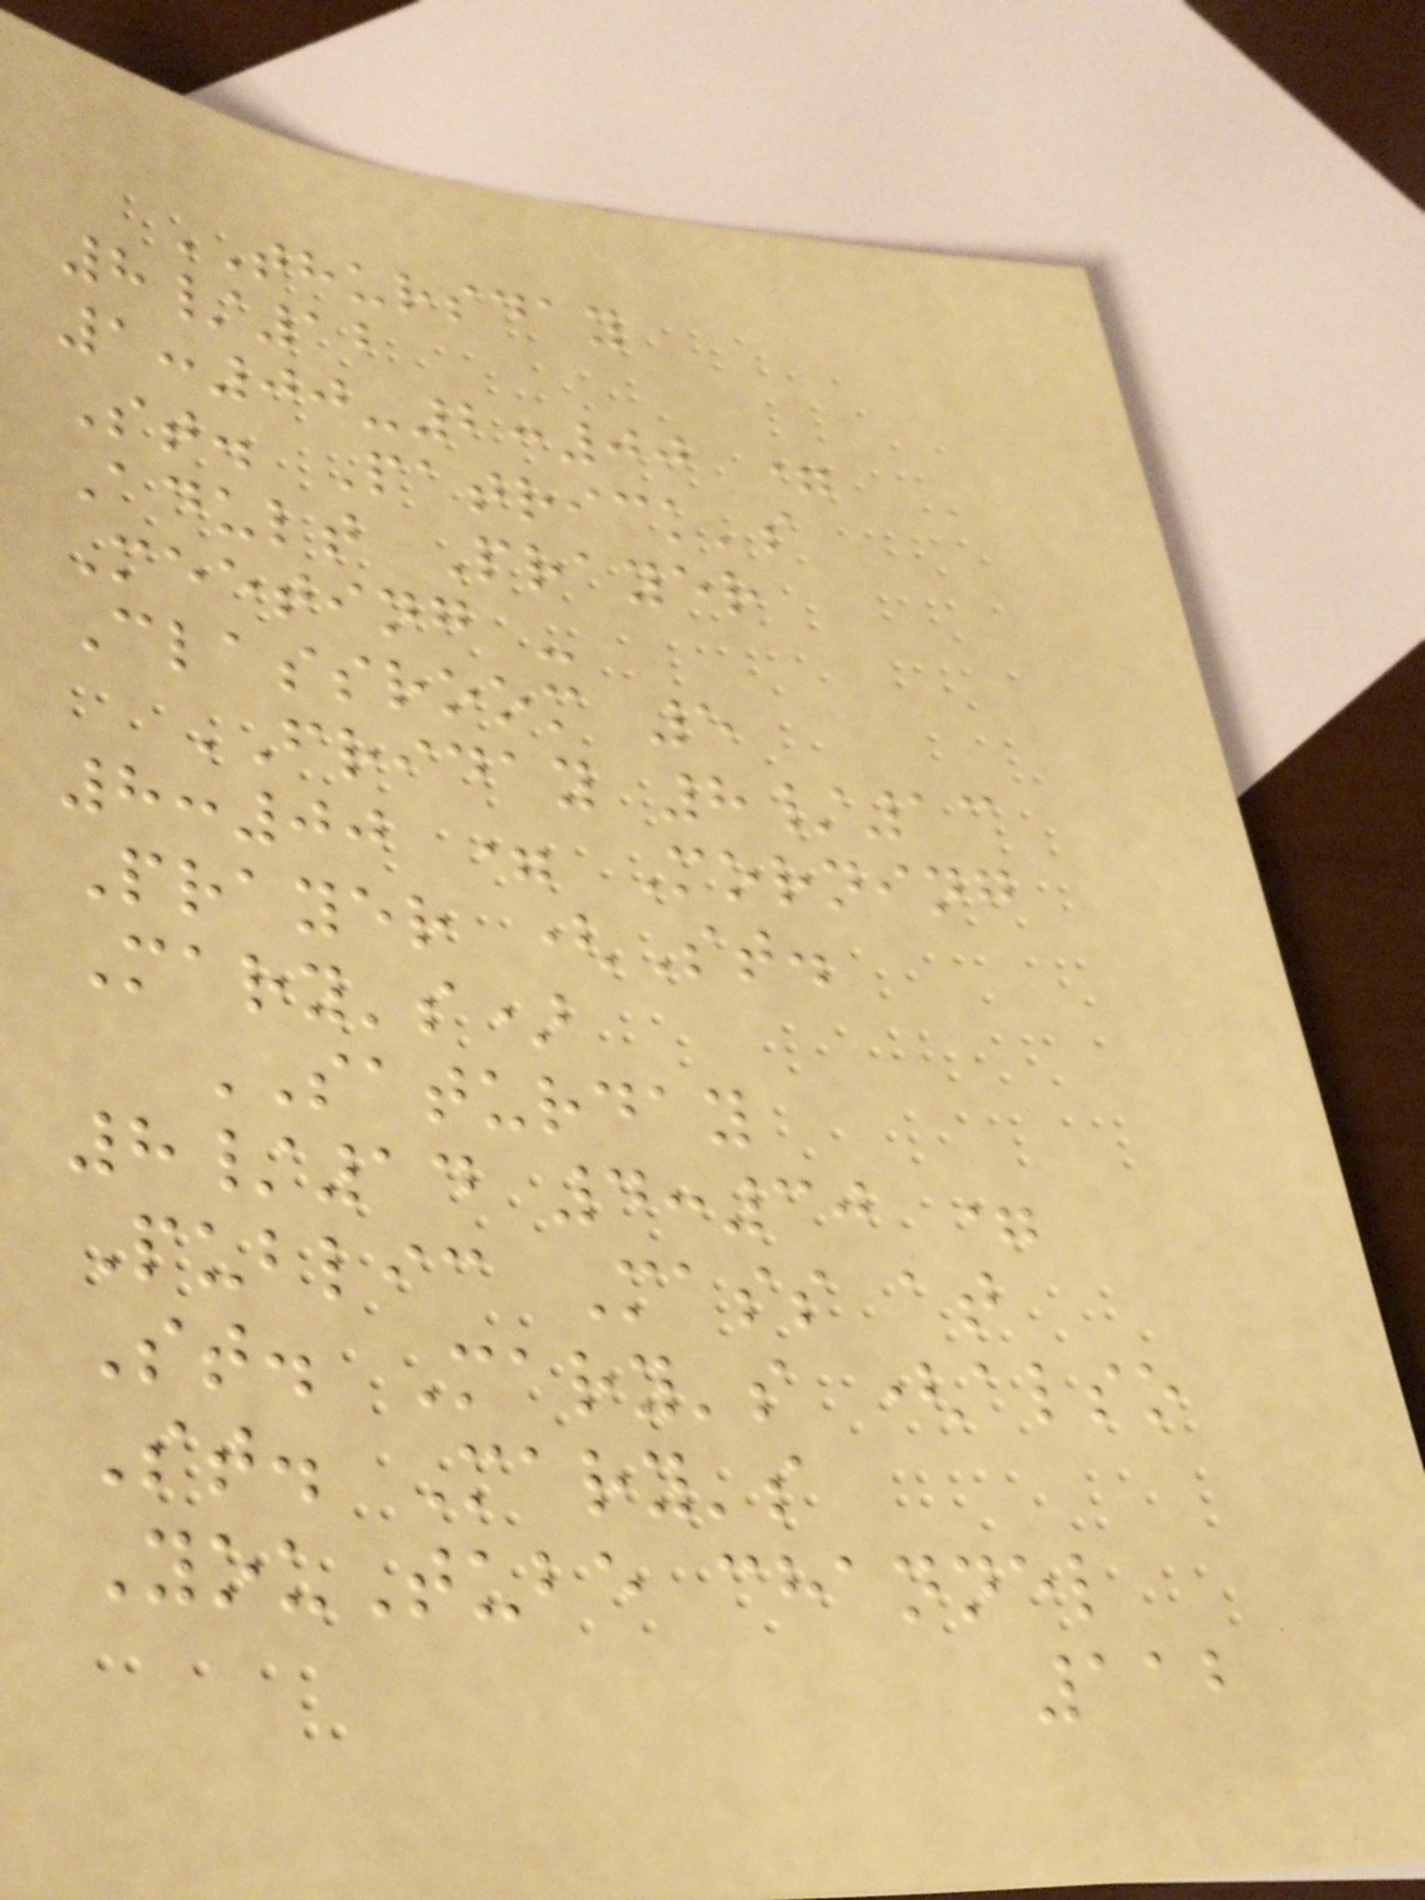THURSDAY
8/12
1:00-2:00 =
St. Patrick's
Adult Prayer
Meeting -
Classroom 5
FRIDAY 8/13
8:00 = Morning
Prayer (St.
Mary's)
SATURDAY
8/14 4:30 =
Public Mass at
St. Mary's (also
St. Mary's
YouTube channel
112
